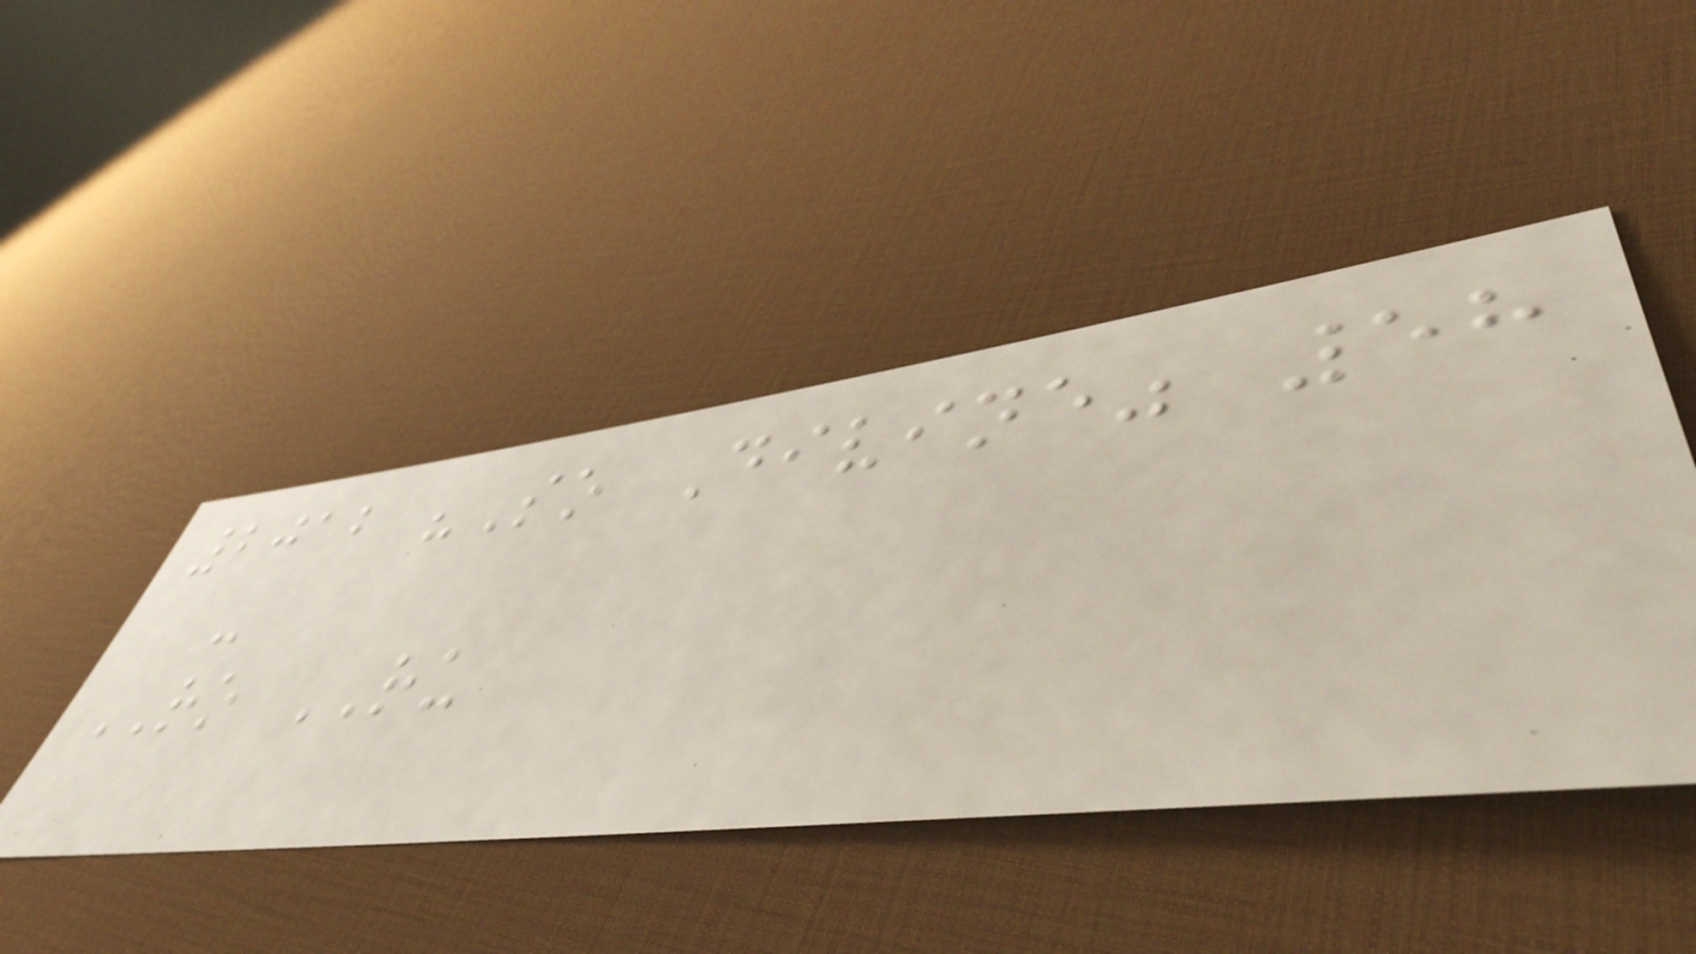2012 "So Divine" 58
-
RO RU
